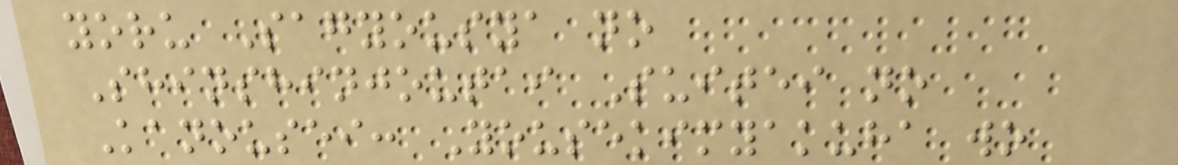yoru Sagyousya no
Shinshinjoutai Suitei no
Kanousei: Yousekimyakuha wo
